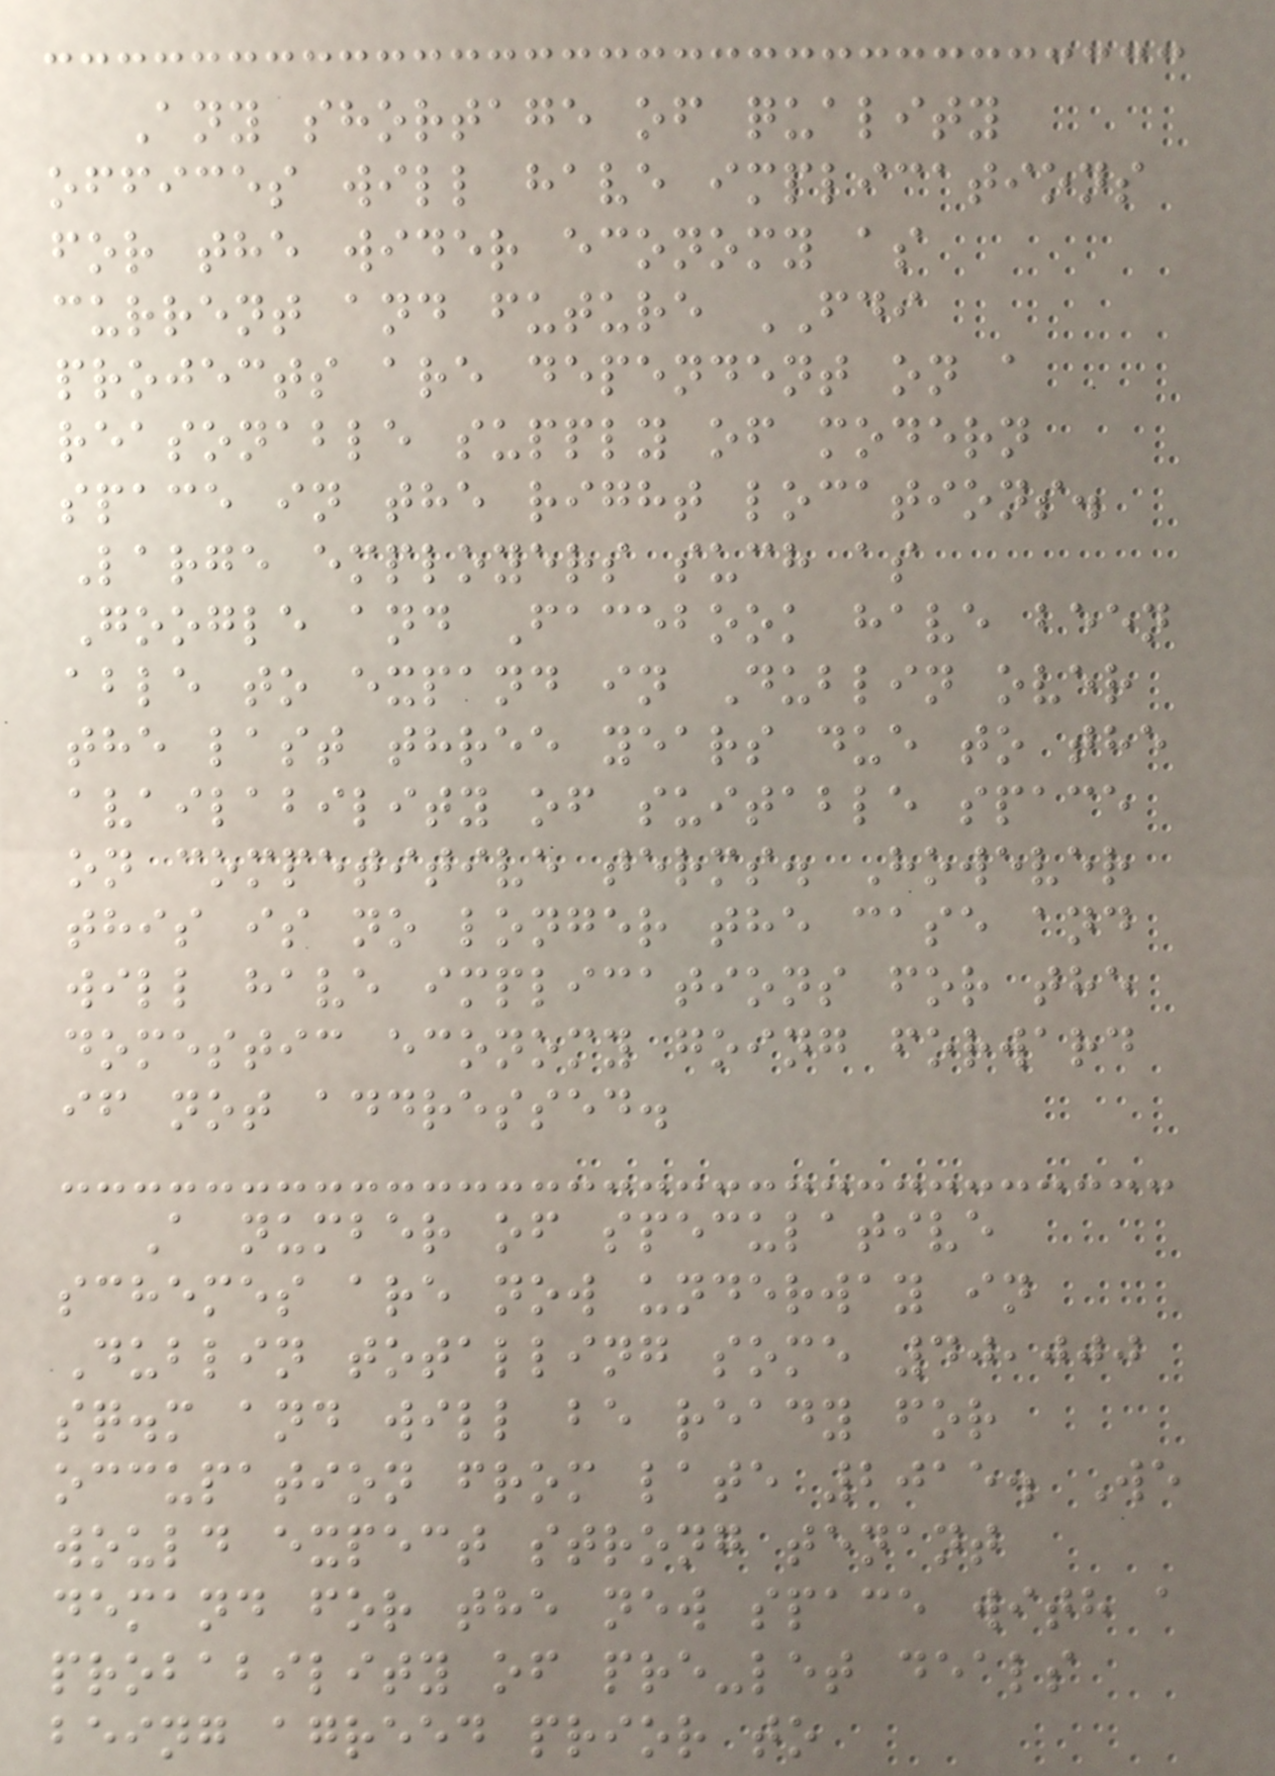Any shortage of quality
offices will have implications
for the wider economy as
current and future FDI
projects are dependent on a
reasonable supply of modern
space in the right locations.
Large employers such as
Google and Facebook have been
able to expand in Dublin over
the last three years due to the
availability of suitable space
on competitive terms. However
this is no longer the case and
will have implications for the
domestic economy going forward
if not addressed.
A number of speculative
schemes are now underway in
Dublin totalling some 40,000
sq.m and will be ready for
occupation from late 2015. We
would expect strong tenant
demand for the new space with a
probability of pre-let deals
being agreed prior to
